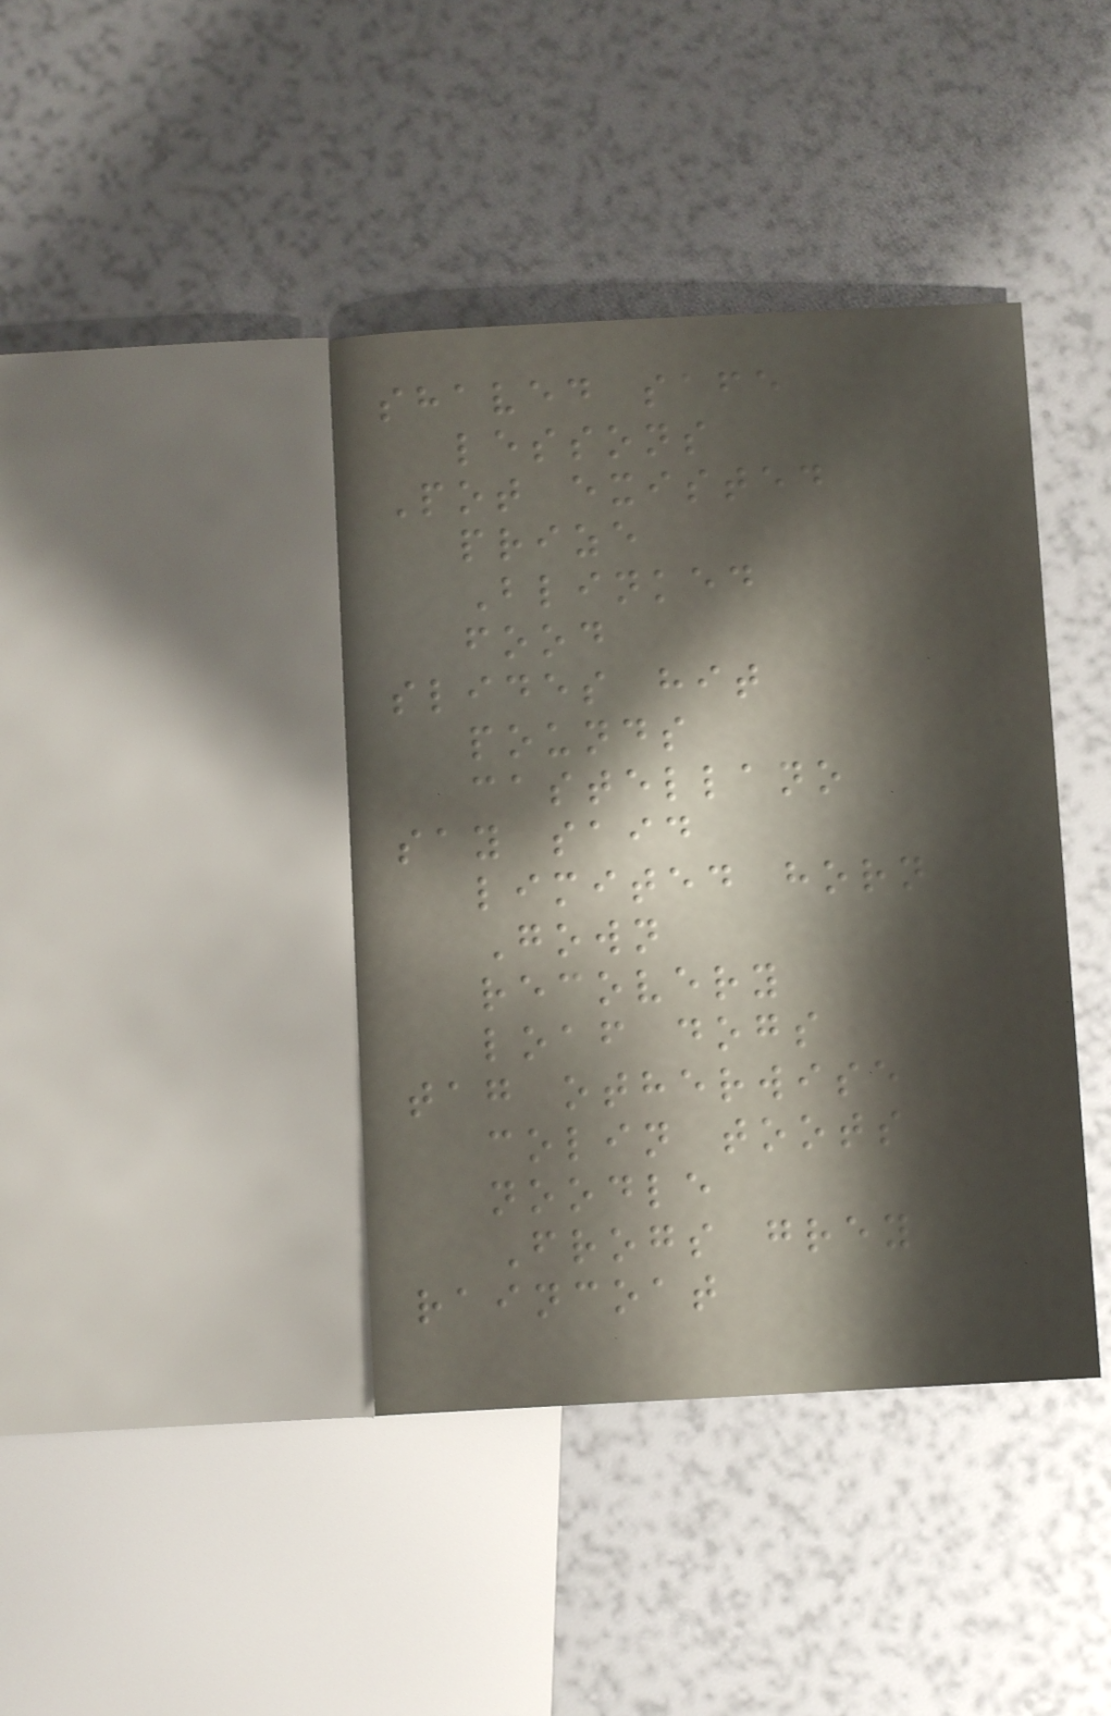shaved safe
lessons
Pot existed
prize
Blinked
food
slides hit
pounds
castellano
say said
limited horn
Gown
recovery
loaf dogs
tag otherwise
colin toots
noodle
Frogs grey
raincoat
